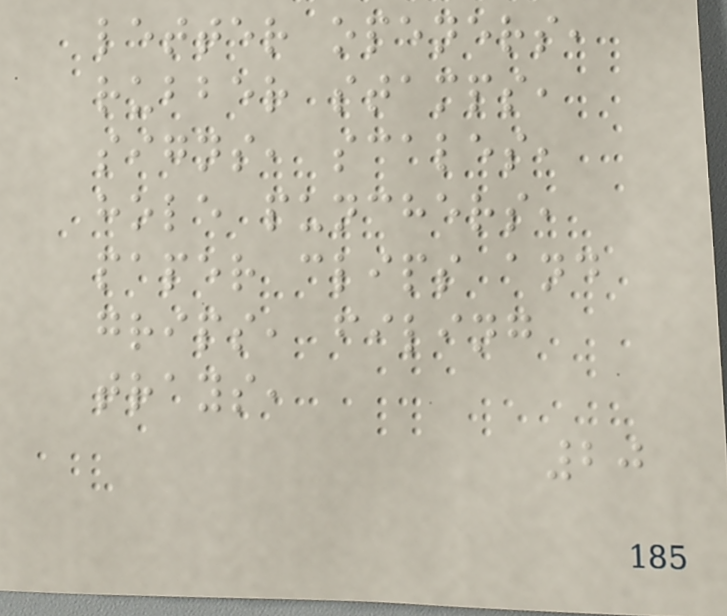letter openers,
rubber stamps,
signs, scales,
hole punchers,
paper clips and
grips, filing
trays,
20
